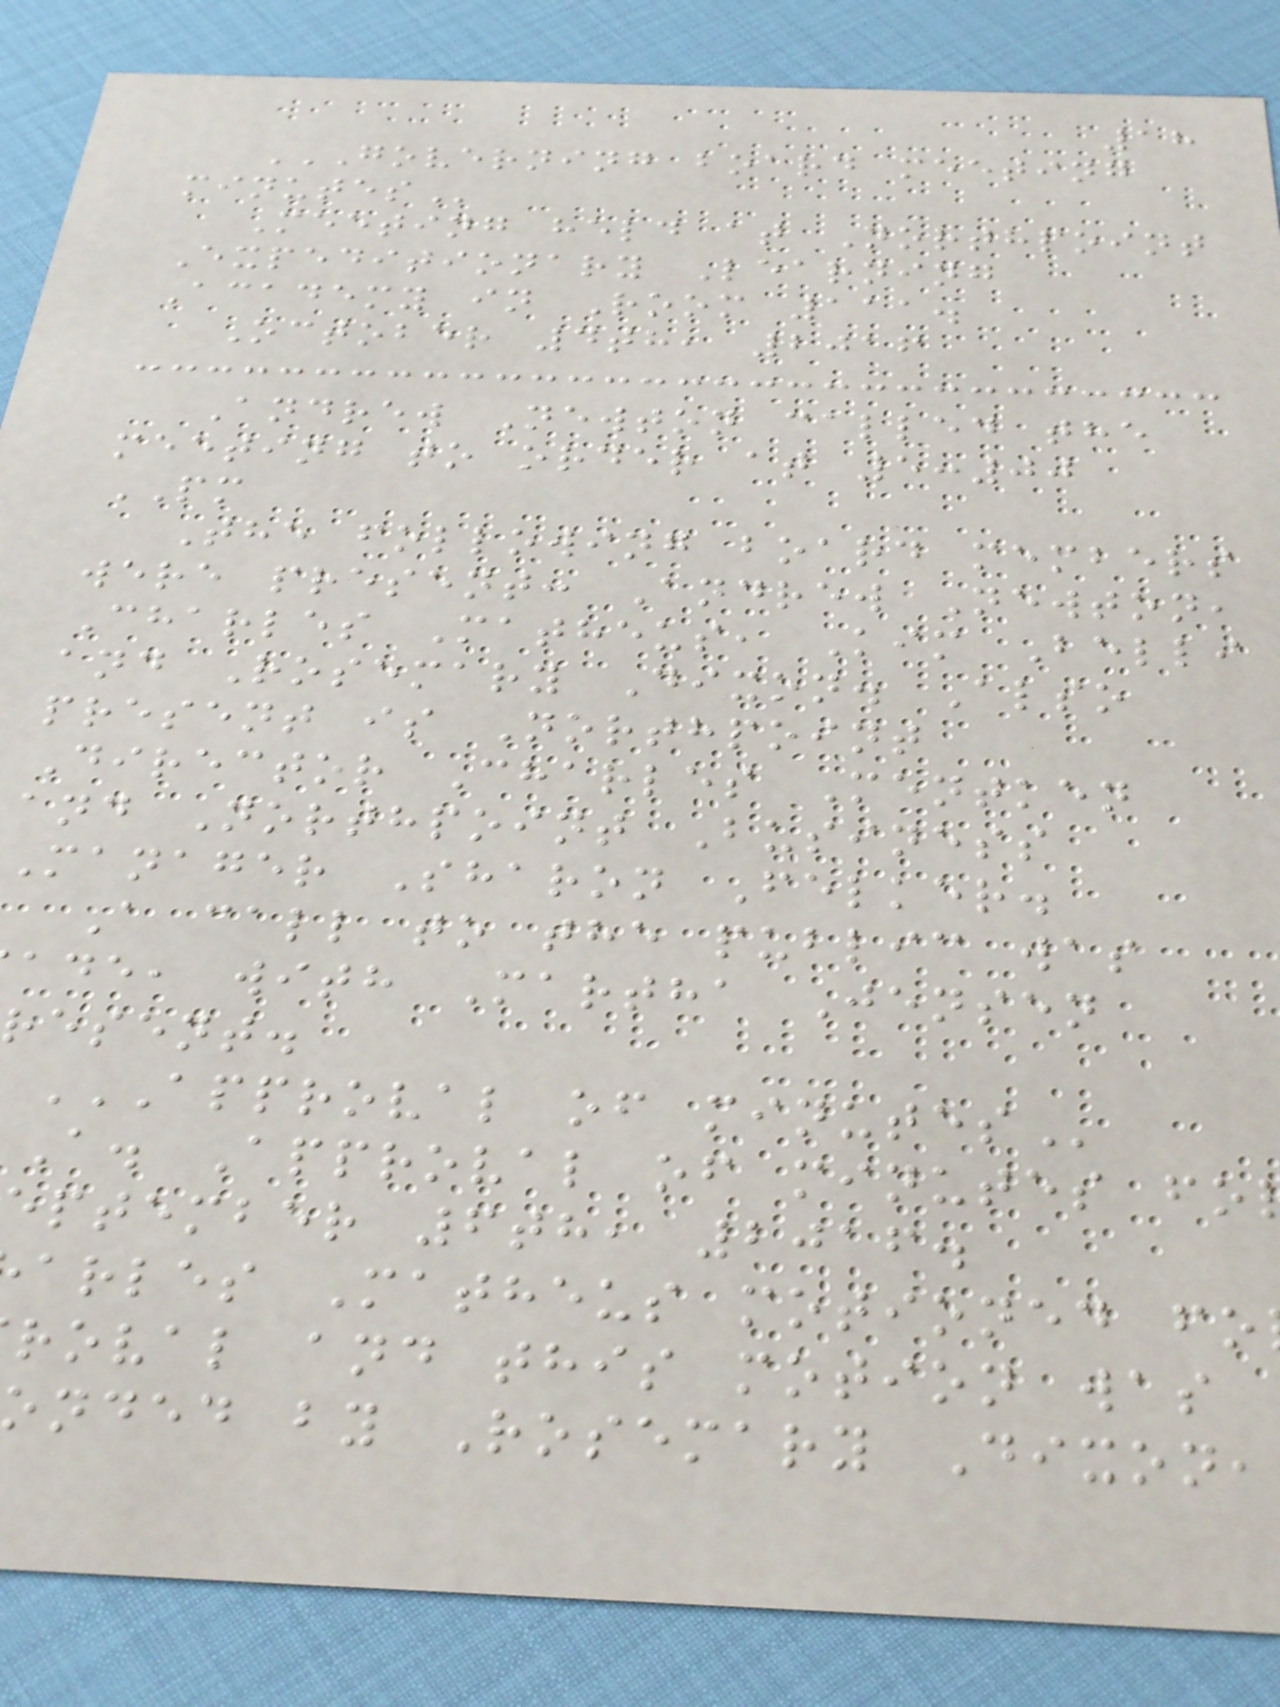18
GOVERNING BOARD MEETING
Meeting held at Northpoint
Expeditionary Learning
Academy in Room 111.
October 4th, 2016
Andrew Newton called the
meeting to order at 5:00
PM
The following board members
were present: Andrew Newton,
Charles Matheus, Kim Belli
and Rosemary Dixon. Also
present is Northpoint
Director Charles Mentken
and Northpoint Business
Manager Sharon Felker.
A call to the public was
ade, with Martha Jensen
resent.
APPROVAL OF MINUTES
A. Approval of minutes fo
eptember 6th, 2016.
arles Matheus motioned fo
roval and this motion was
onded by Rosemary Dixon,
